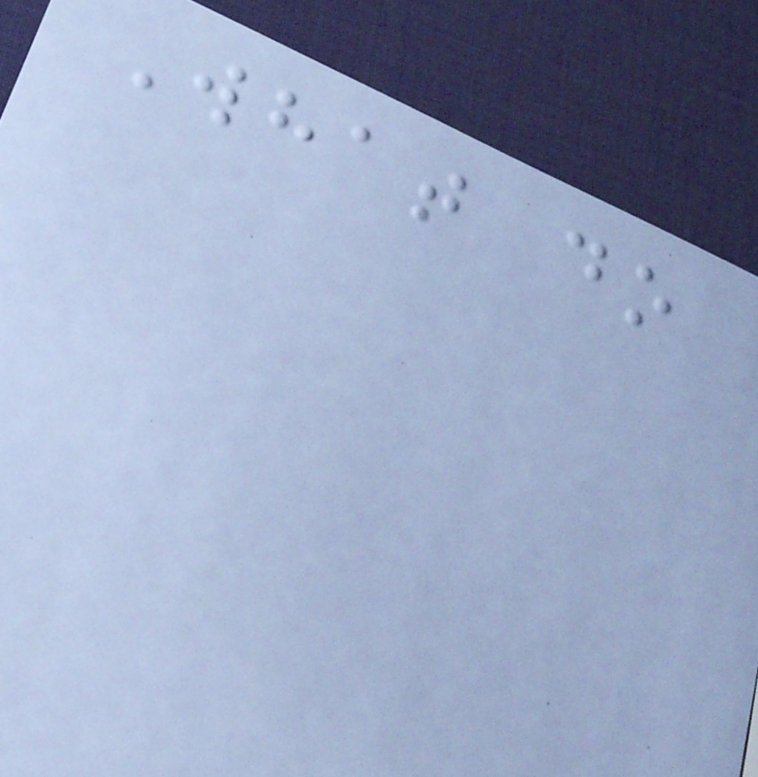What do
